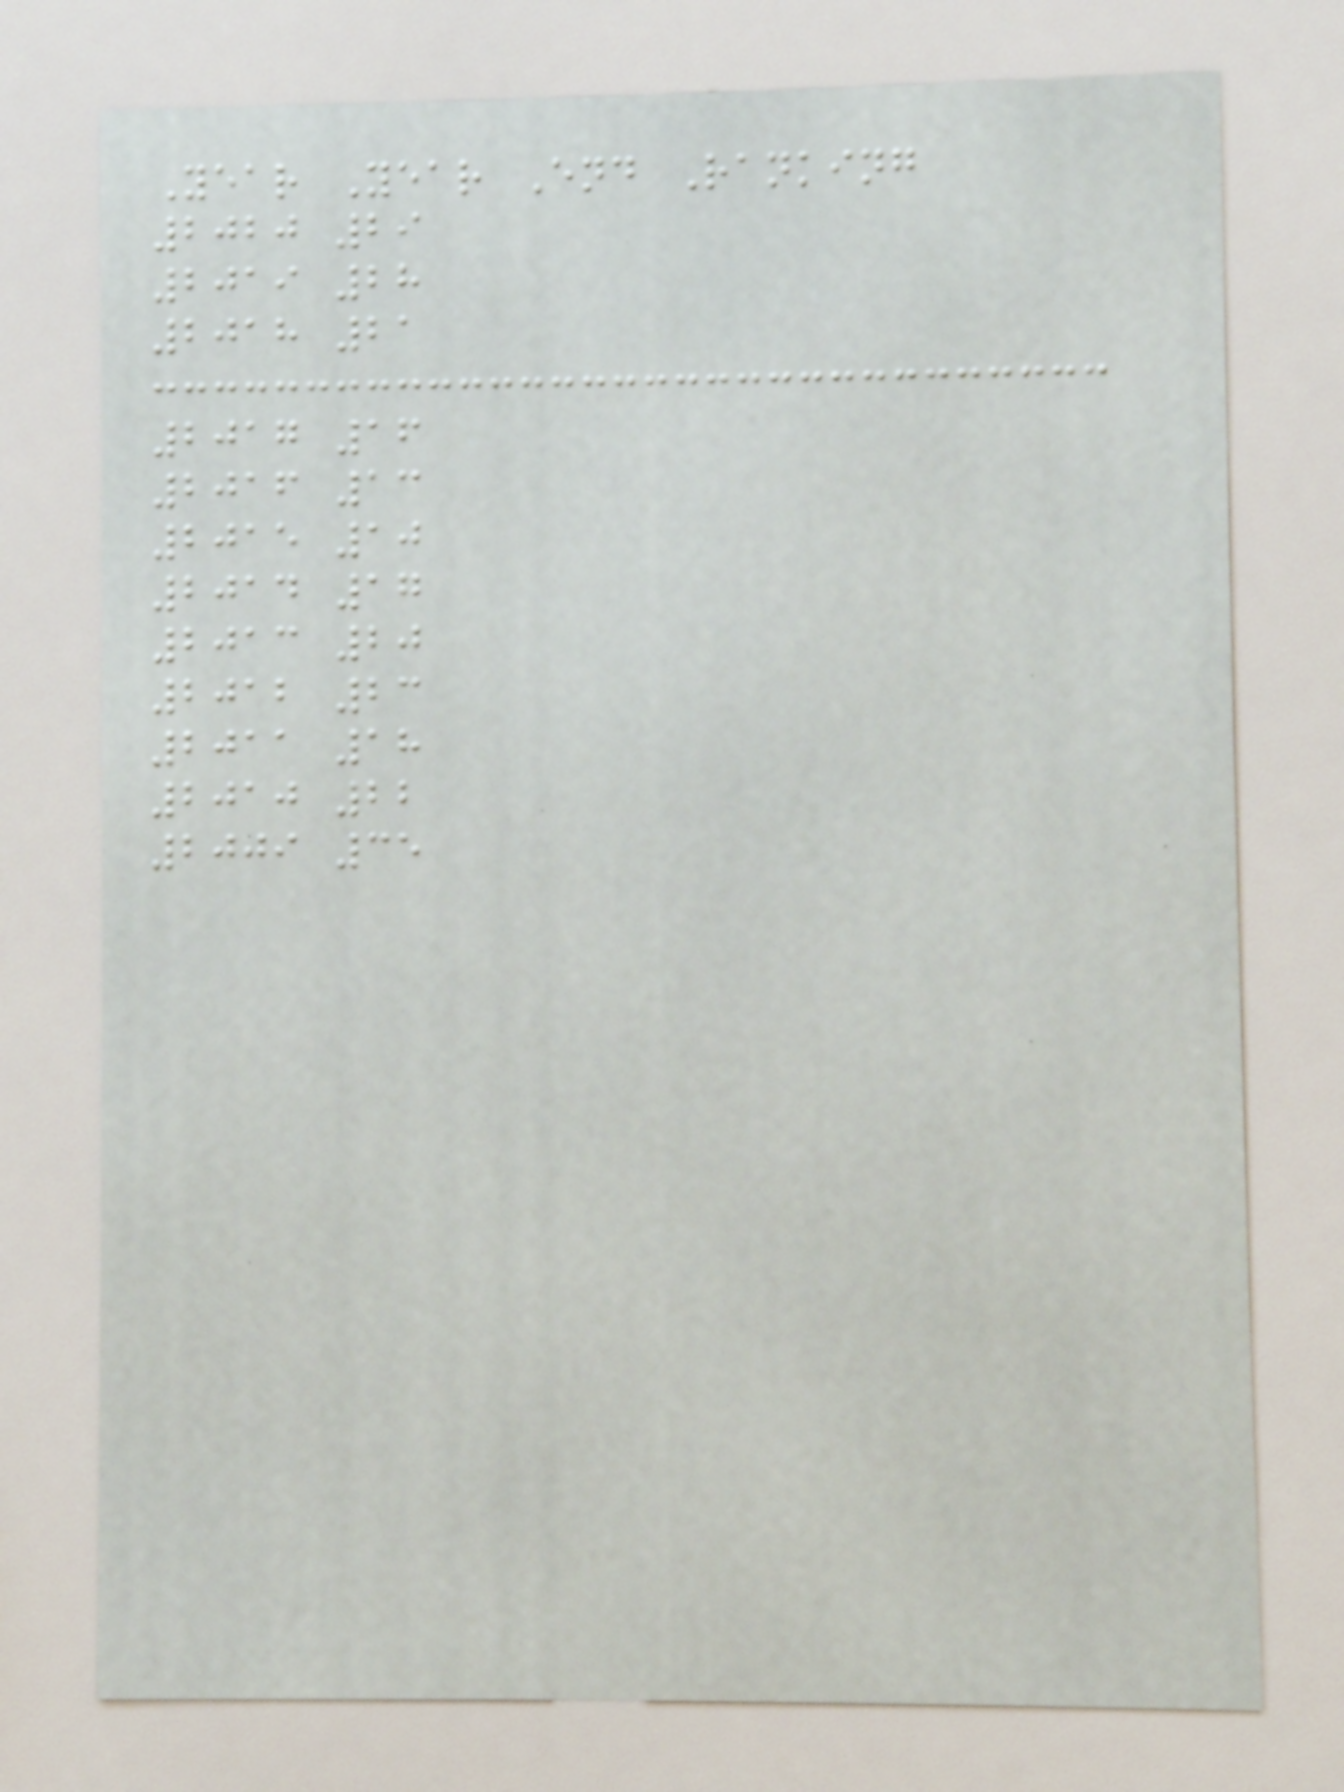Year Year End Ranking
2020 29
2019 28
2018 21
2017 16
2016 13
2015 10
2014 17
2013 20
2012 23
2011 18
2010 22
2009 35
